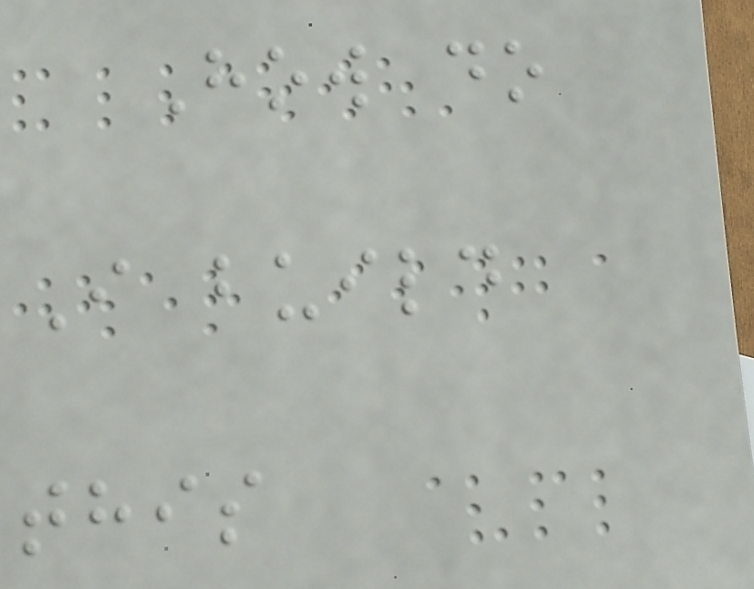How do
I build
this
